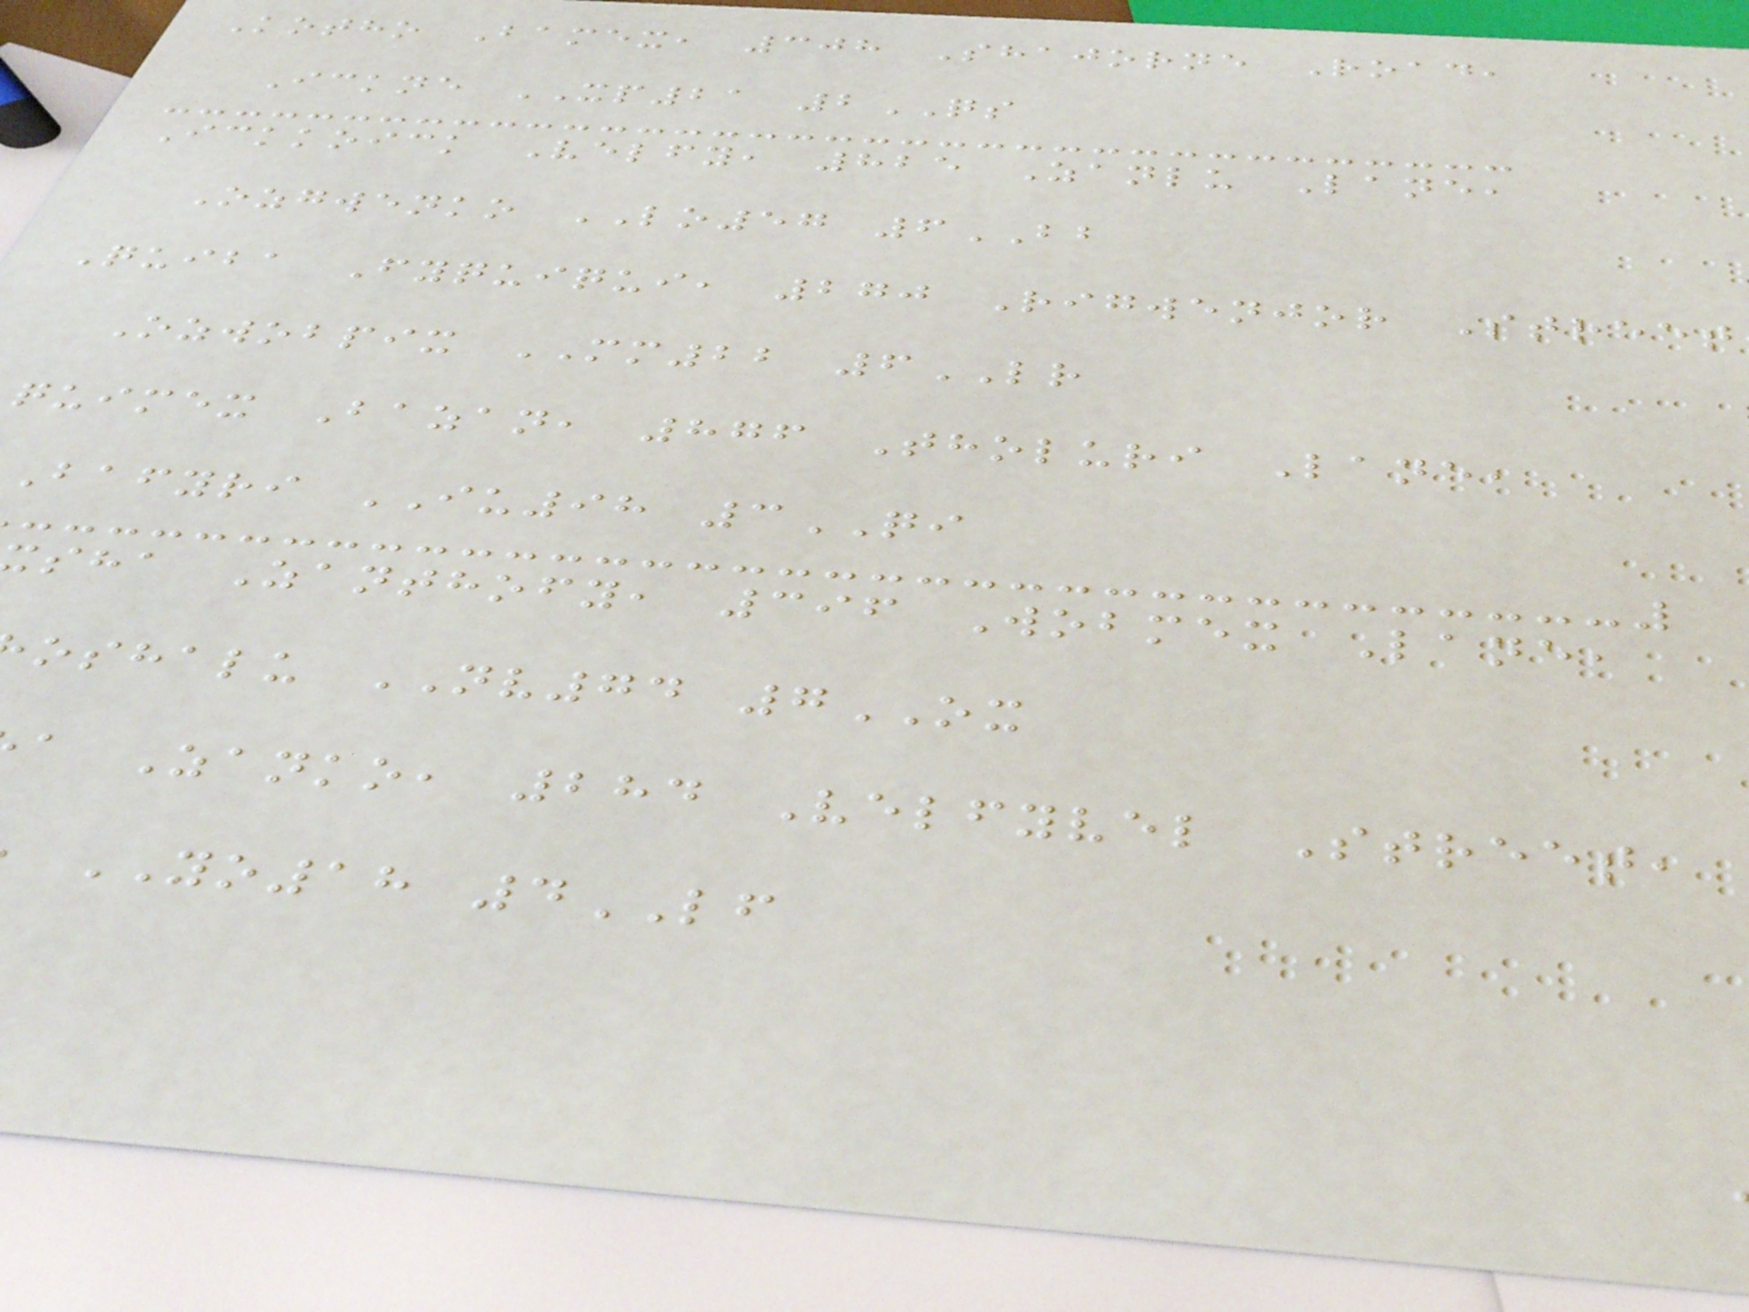Kotho Bamex, 308 Shajorne Road,
Ickne XP21 2QS
Ickkoick Velfy, 825 Zanlu Lane,
Ozgwenko LO57 6BB
Quiba Fyquiqui, 270 Rigwenjor Street
Ozwobpix MM22 6LR
quimex Bazan, 876 Tholuri Lane,
Bafyri IU98 3QI
sha Zanthofy, 396 Wobmex Lane,
oshalu NV74 7OX
a Zanko, 284 Velfyvel Street,
YO18 4LF
